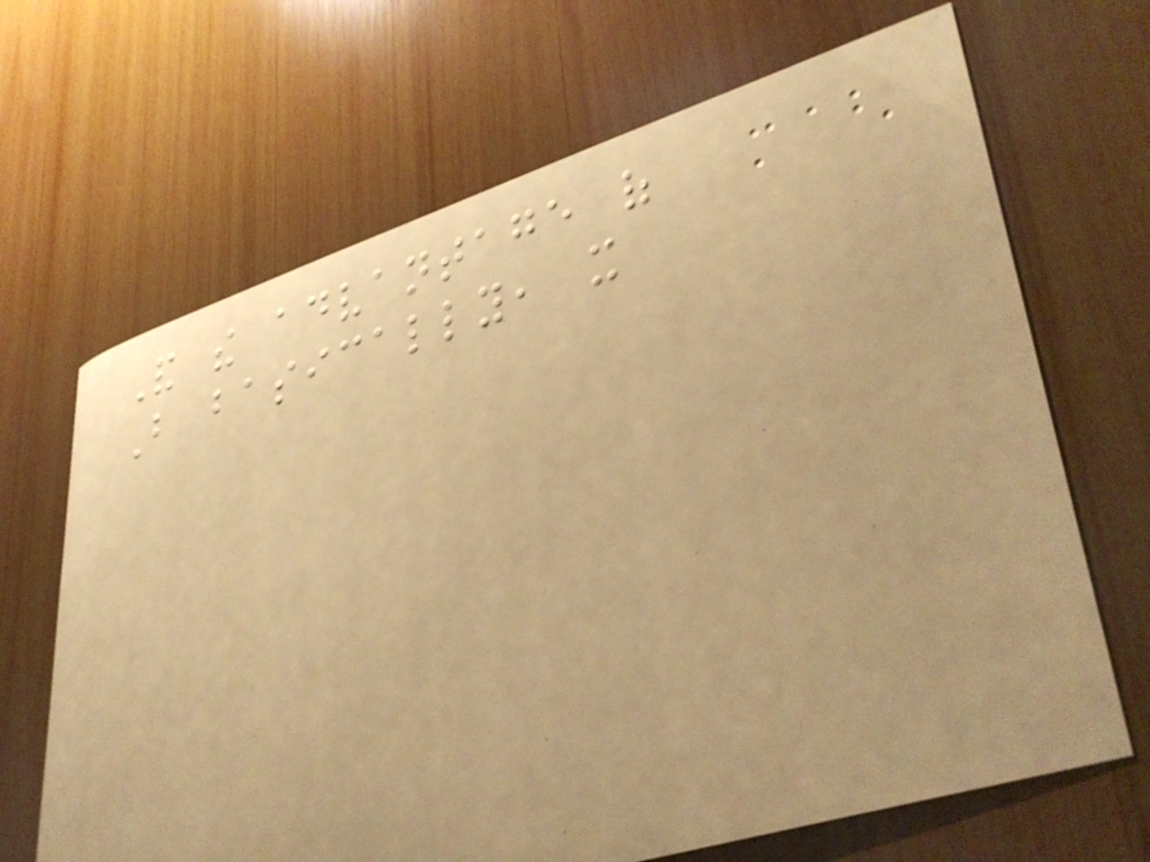And the advantage of
But basically, it
